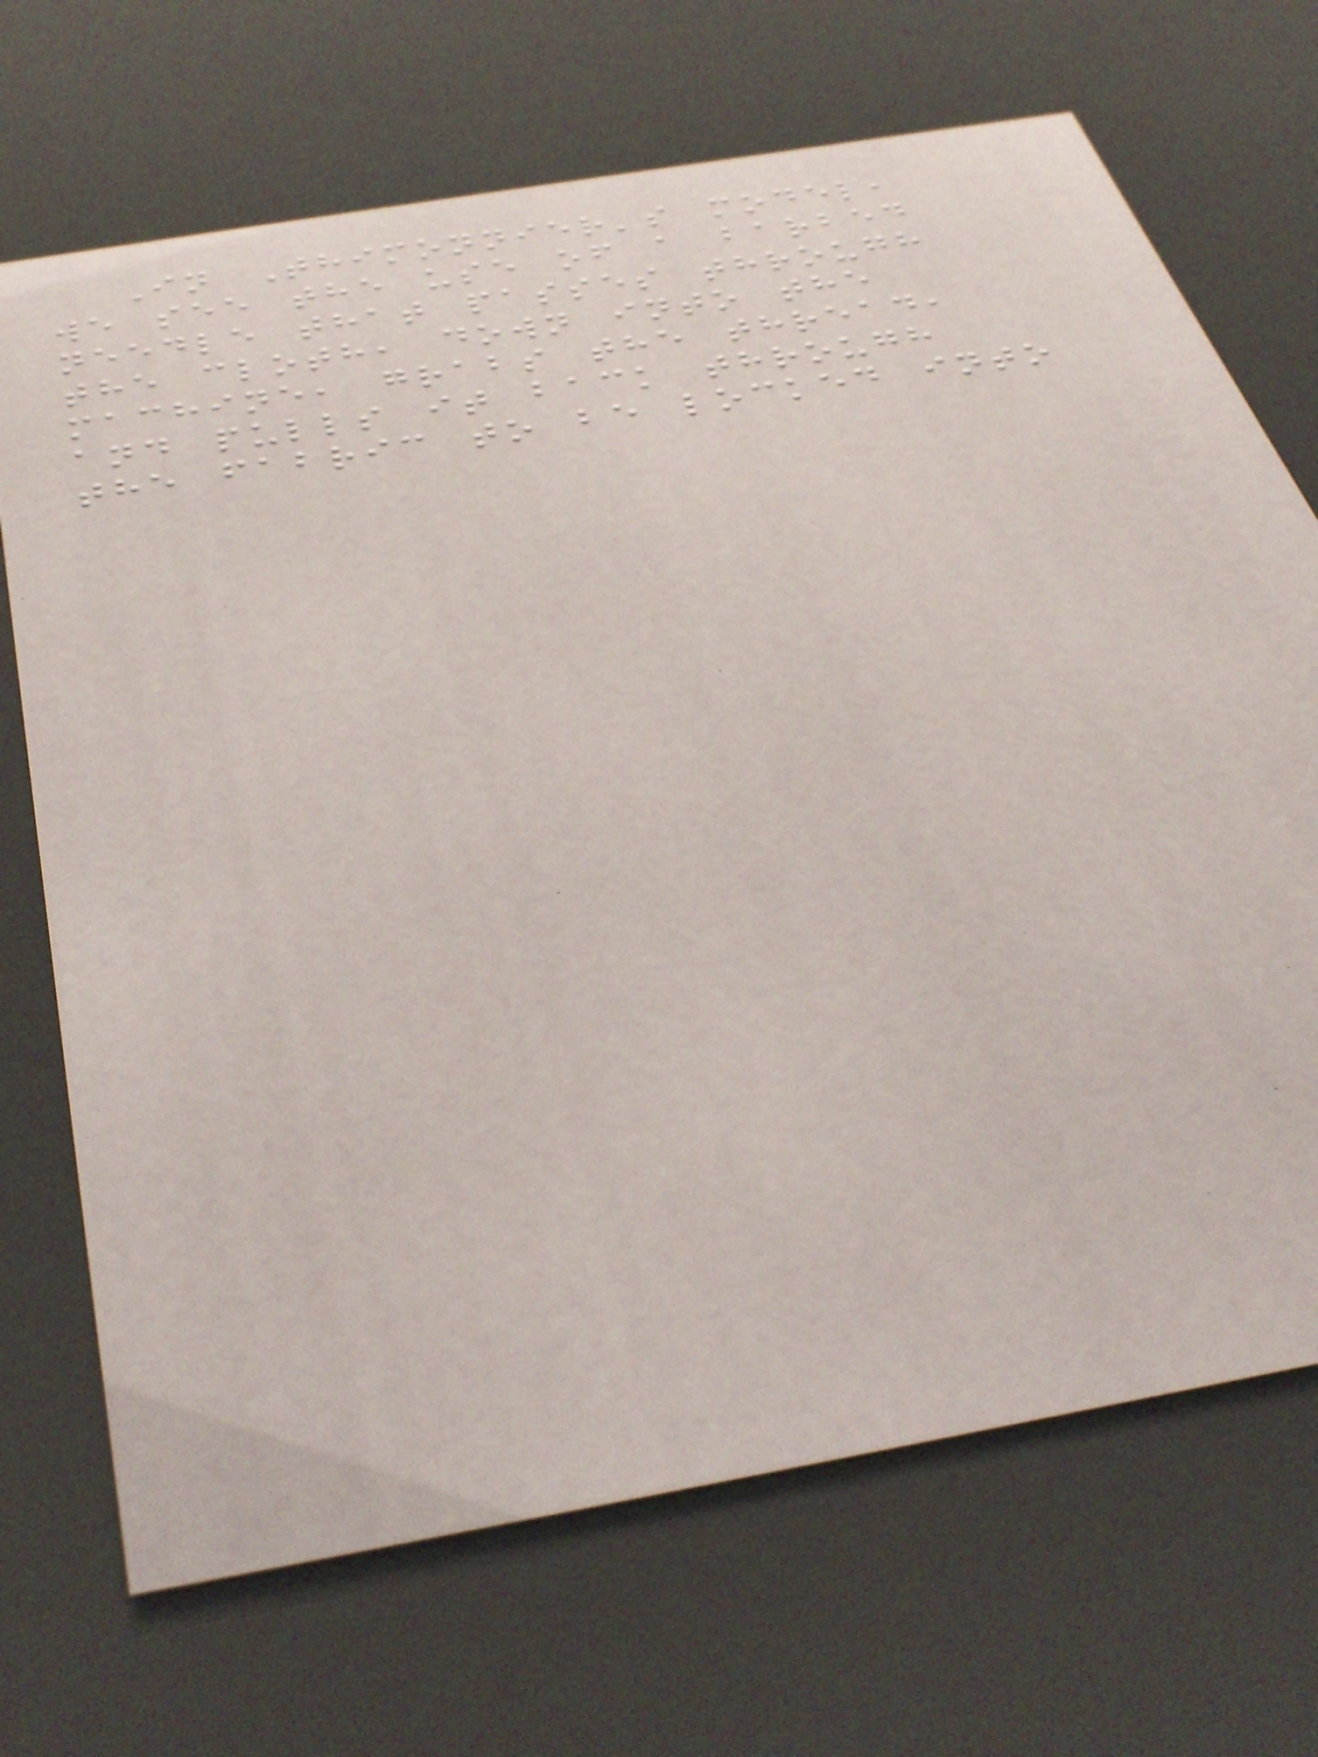In Thimonnier's model,
we see the use of a barbed
needle that passes through
the cloth, down into the
machine, grabs the thread,
and pulls it back through
the fabric to be locked into
